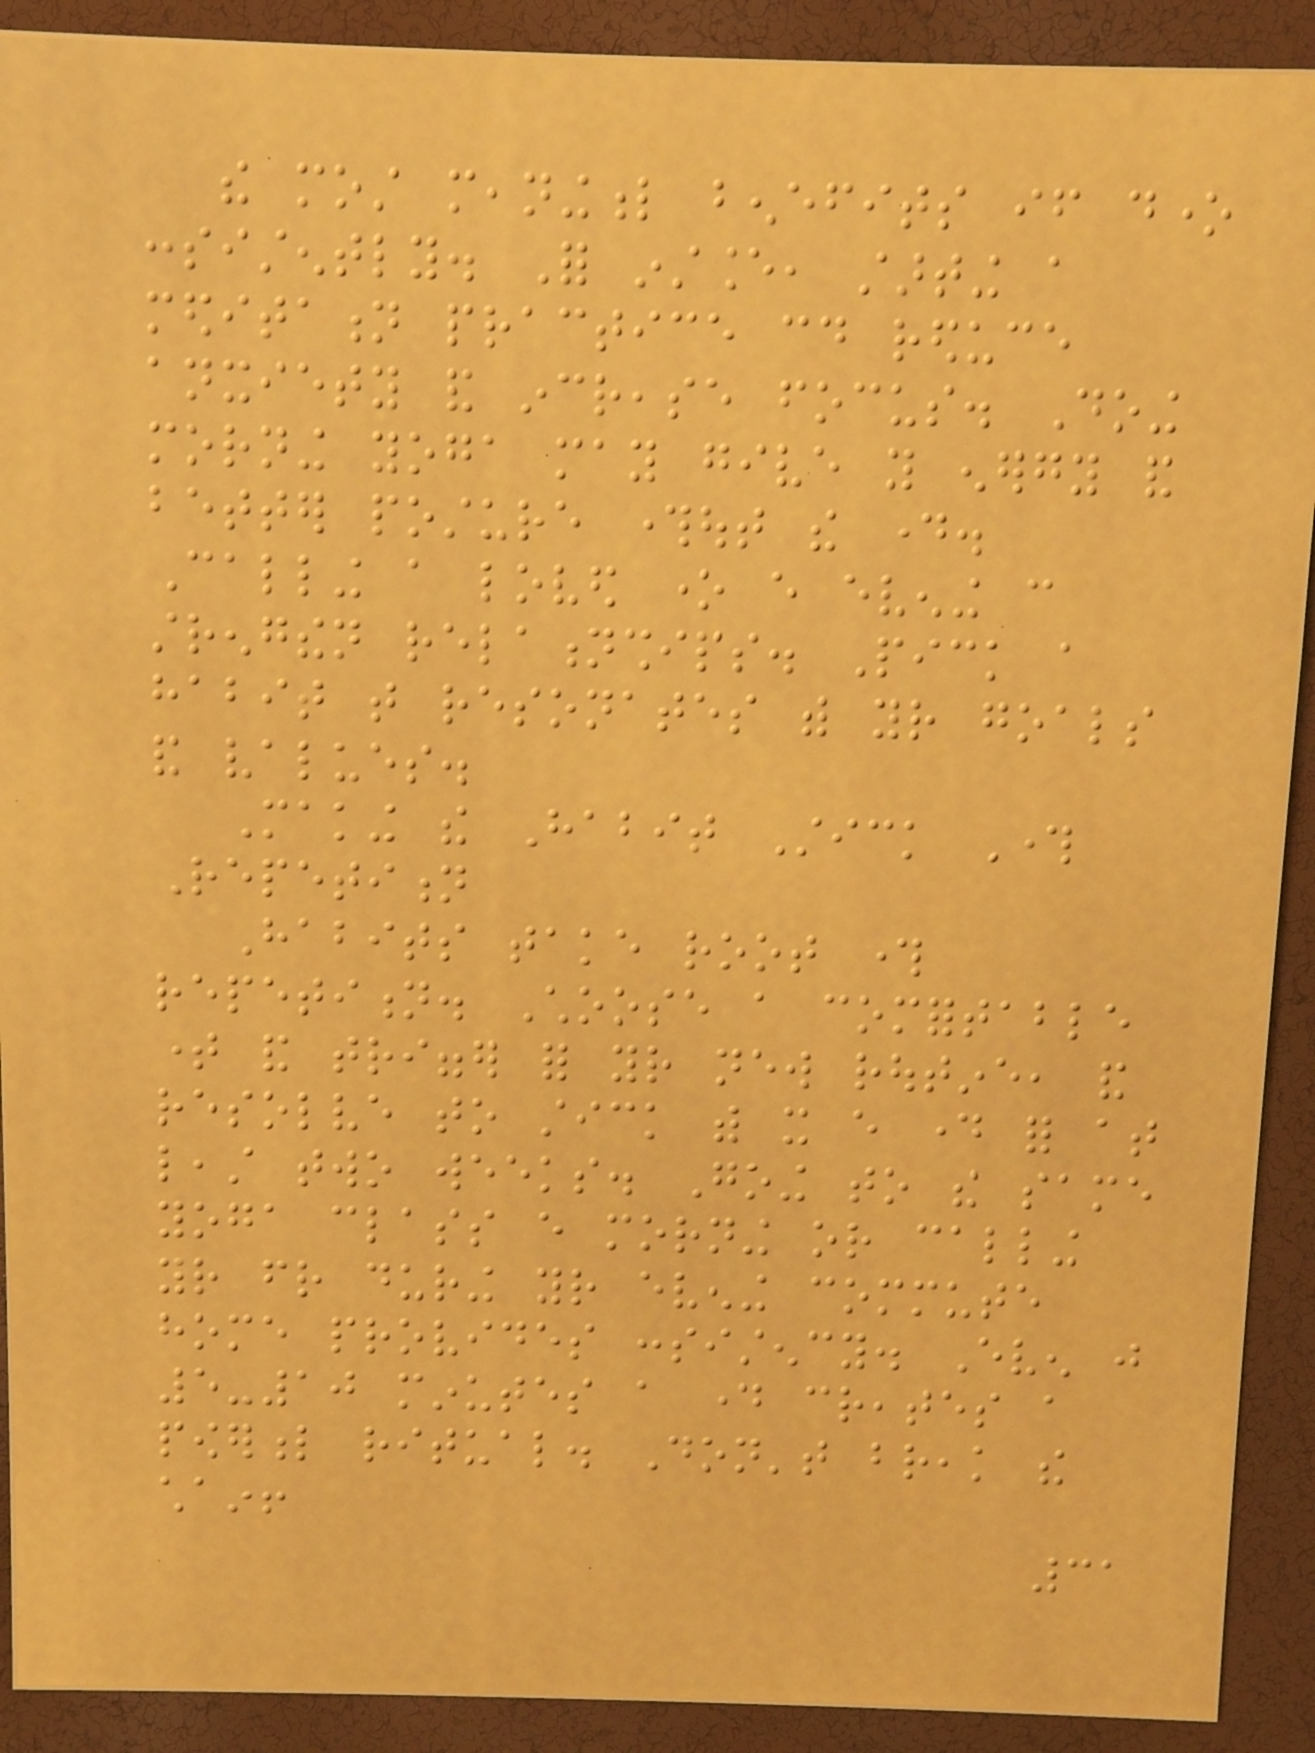the most meaningful benefits if done
consistently. For instance, starting a
meditation practice could reduce
anxiety and increase focus. Doing
morning yoga may give you energy and
better posture throughout the day.
Calling a loved one every evening can
strengthen relationships. Pick a
habit that resonates with your goals
and values.
Making the Habit Stick Through
Repetition
Habits take root through
repetition. Choose a comfortable
time and trigger for your new routine, and
resolve to stick with it every day for at
least two weeks. Going to the same
yoga class every morning or calling
your friend during your evening commute
home provides consistency. Even just
5-10 minutes a day creates a
powerful ritual. Don't break the
chain!
31
